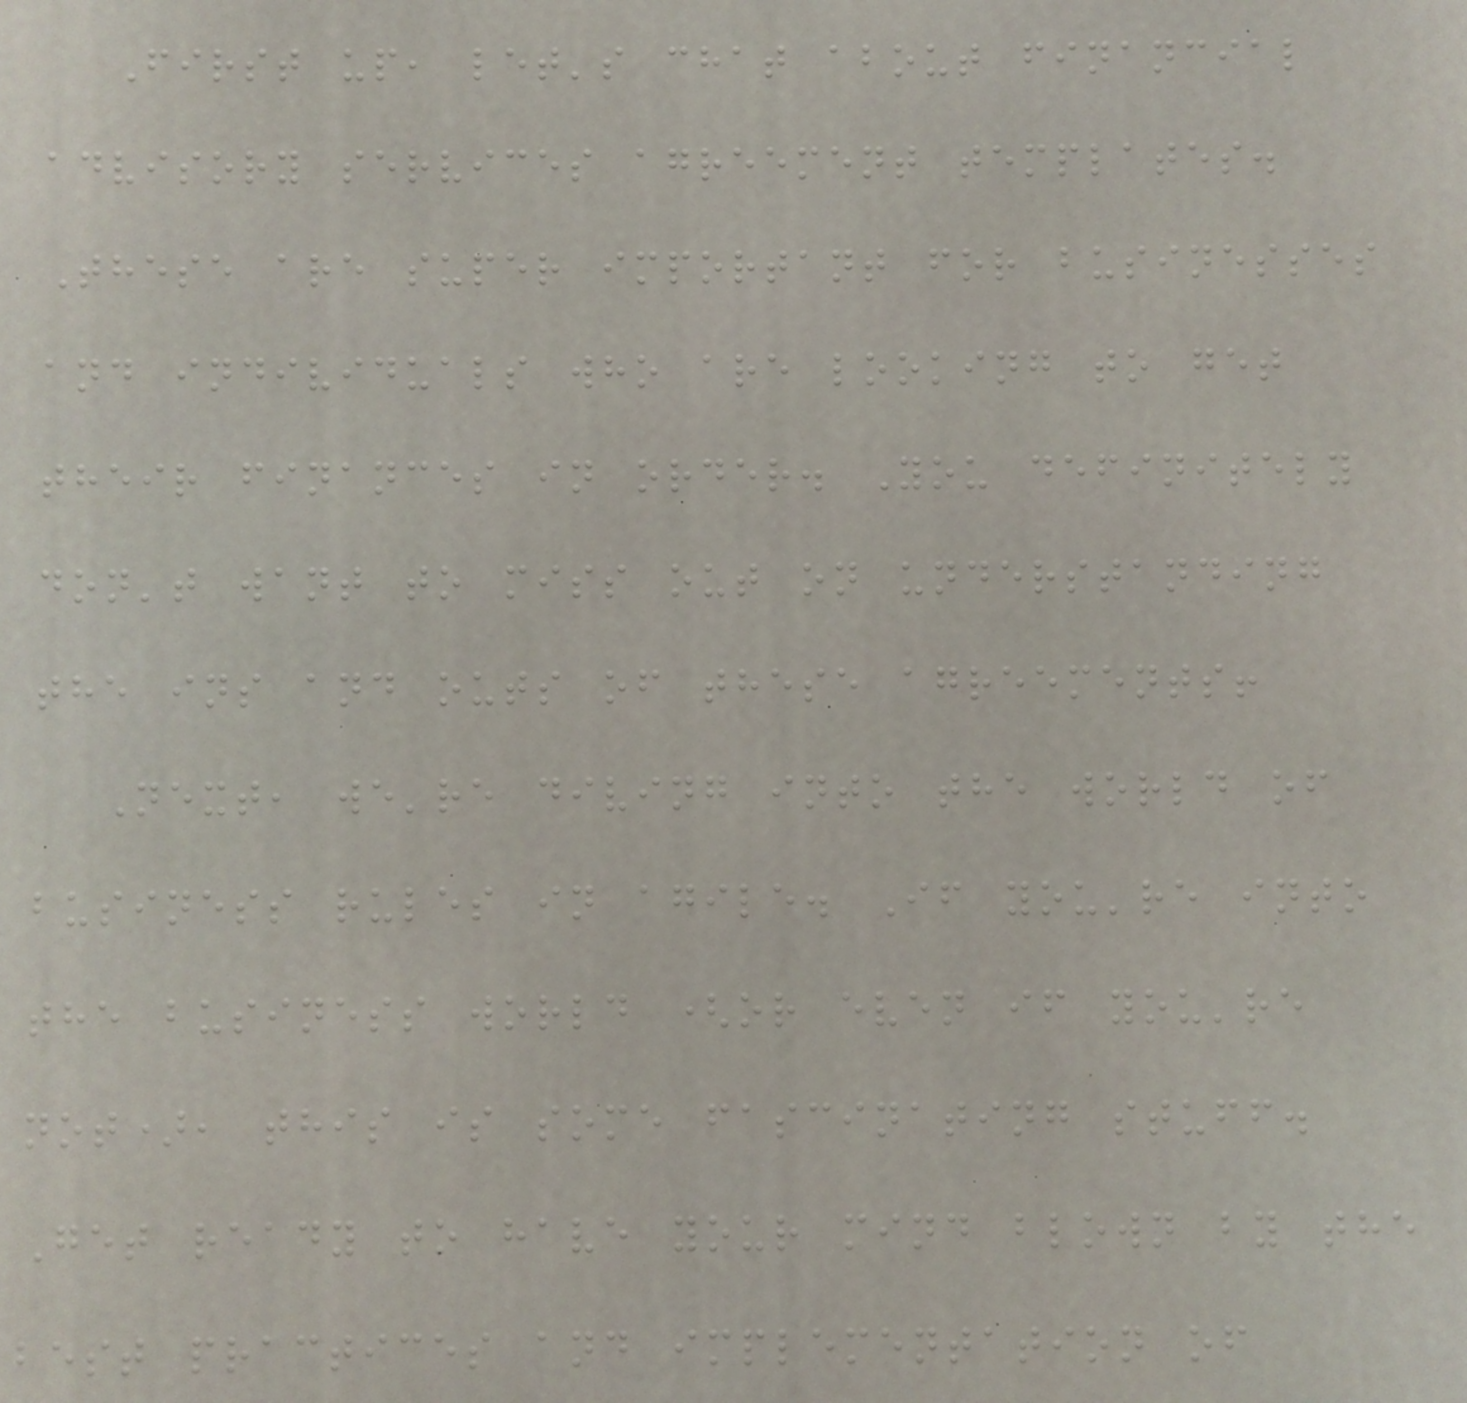First up, let's chat about financial
advisory services agreement templates.
These are super important for businesses
and individuals who are looking to get
their finances in order. You definitely
don't want to miss out on understanding
the ins and outs of these agreements!
Next, we're diving into the world of
business rules in agile. If you're into
the business world (or even if you're
not), this is some fascinating stuff.
Get ready to have your mind blown by the
best practices and implementation of
